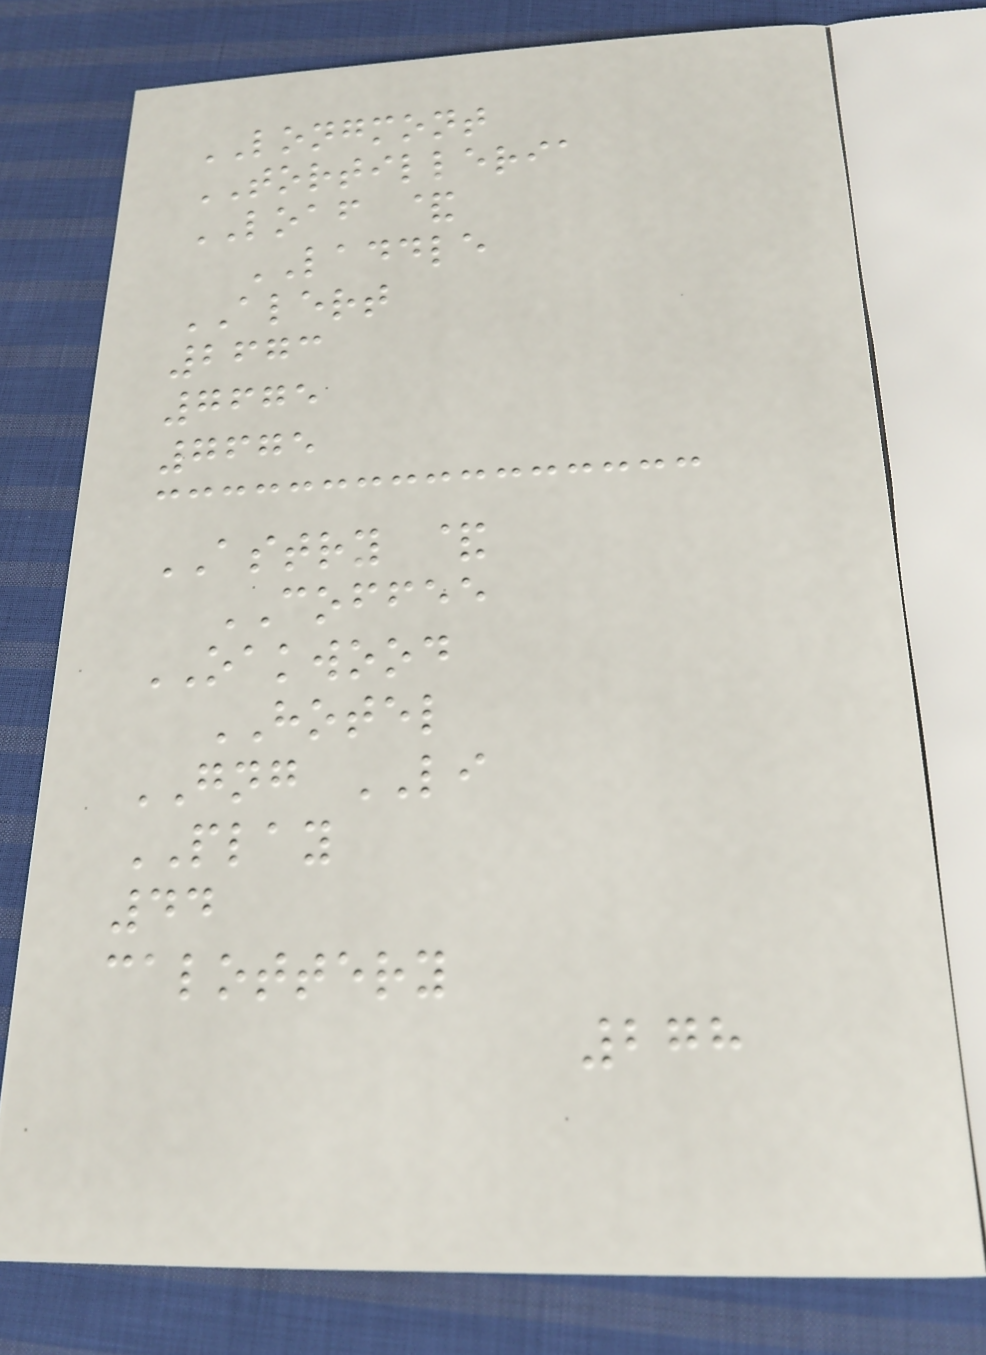LONGMONT
TORTILLERIA
LOAF &
LADDLE
ALERT
2673
7675
7675
ASTRY &
COFFEE
OAKWOOD
HOTEL
GNG LI
PLAY
44
calottery
278
